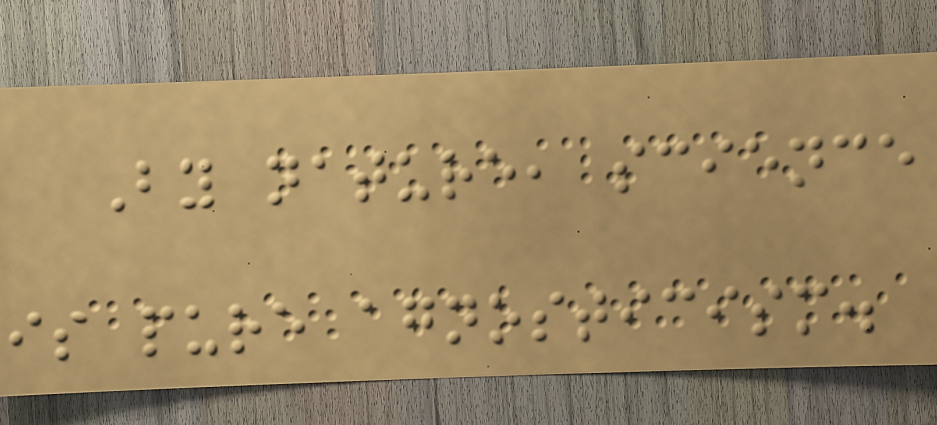By nature, science
is pure agnosticism.
